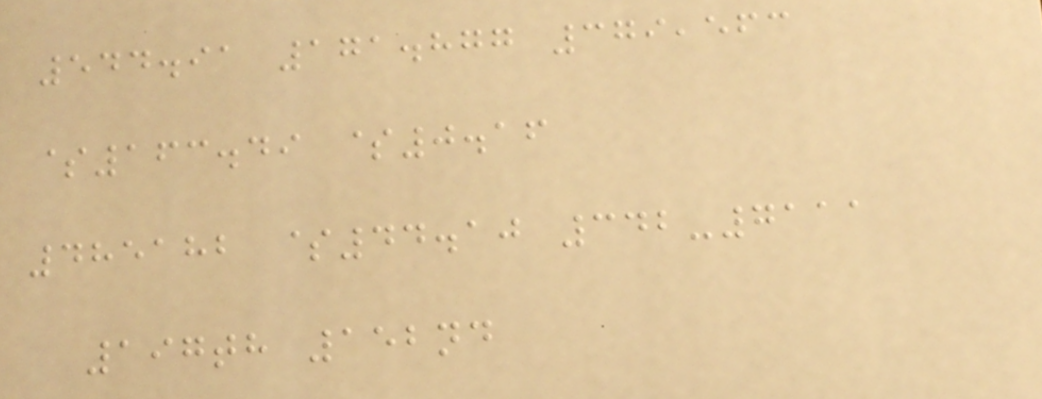544.91 171.877 379,563
$163.49 $0.16
485182 $44.10 342-7111
197th 152nd
